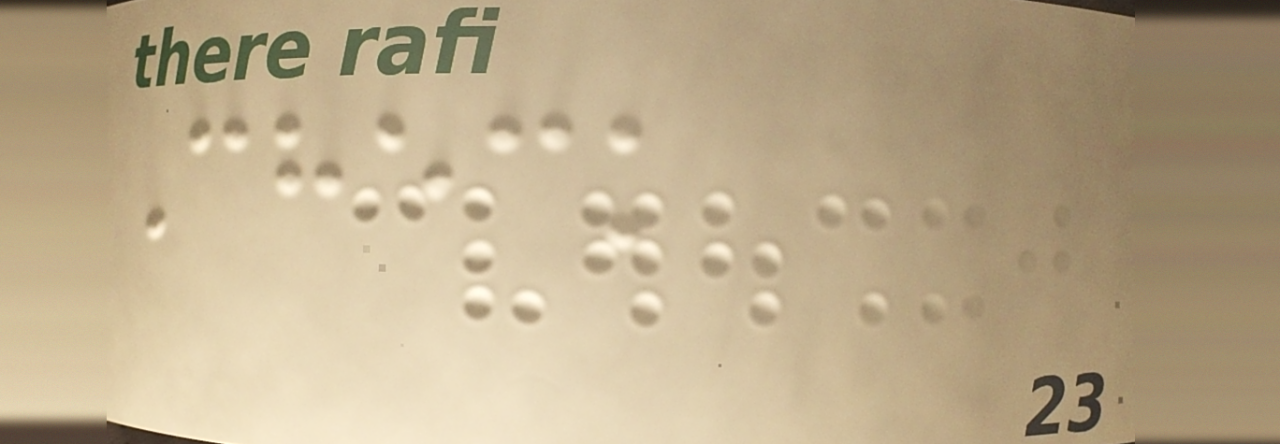Check
